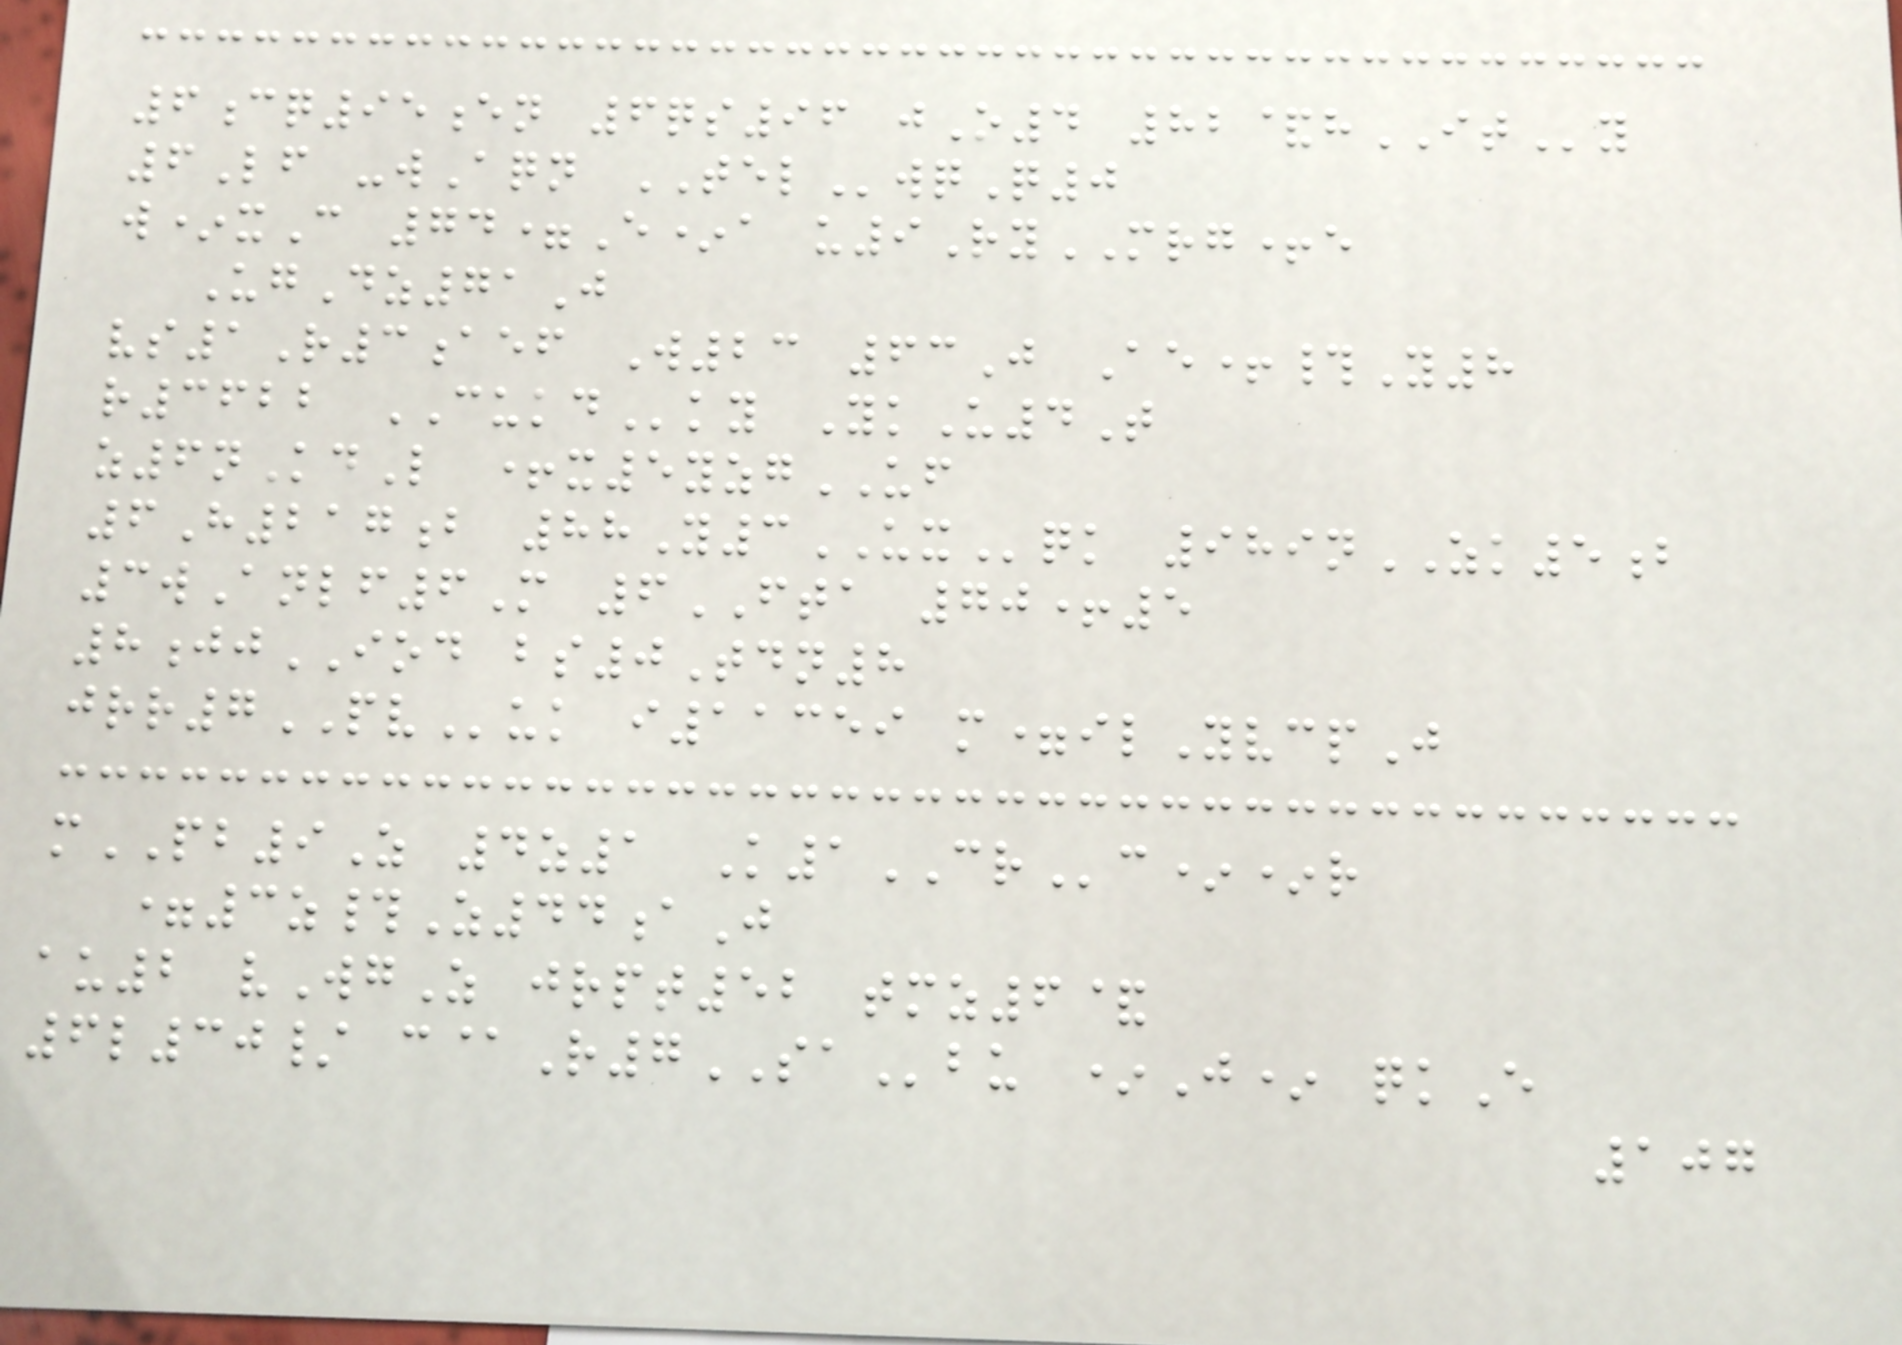6cq95en 6qs96 jO4 82&hITy
6Lf -wAqn TELwqQ0
w*xC 74=E*a u9RyMRG+e
UgDz71J
vs1R3aef W23 63J Ae+#Y8
r3622 CUKDky YkU4T
z6nKdL +x5yzgUF
6H217b 88Y3UXqk 989nZK5b
3wAnlf6M 6FTA 70+5
8jjIOD bs0Tdn8
jrr7PVuk i11359 m=ilYvcpJ
mPB9Z 4z1 K1CRc**r
=3z#Z44aJ
au2 vWgZ jrpt52 tmz6&
6l30/ c@R7SAbu *J* qkE
107
